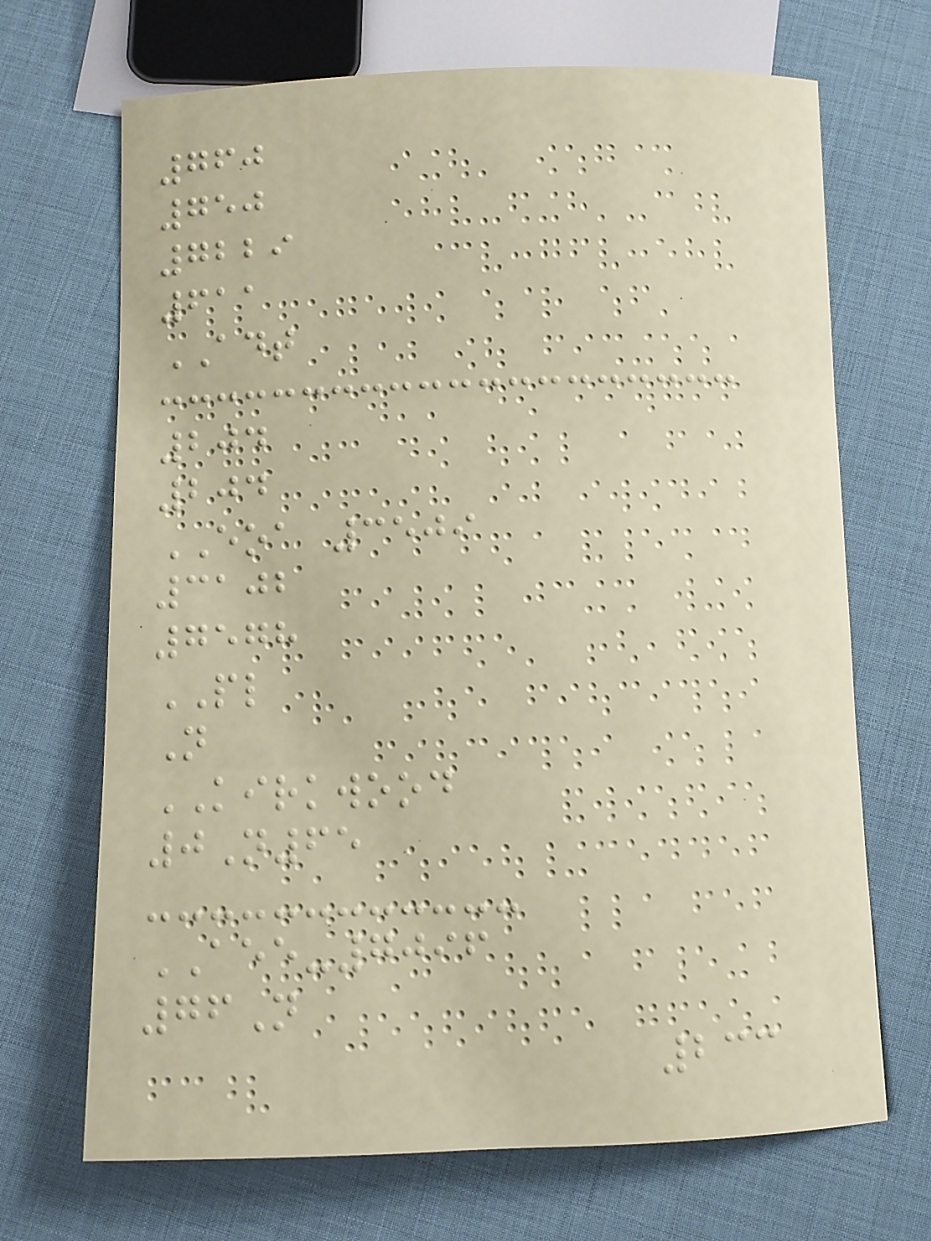760
750
7229
611
ADT
204
204
EOA 3509
3102
7578
PL
N
KIRKWOOD
0N65
AEE-7096
76N
233
